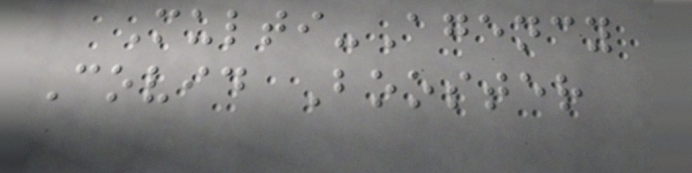Multi-Agency
Covid Booster
